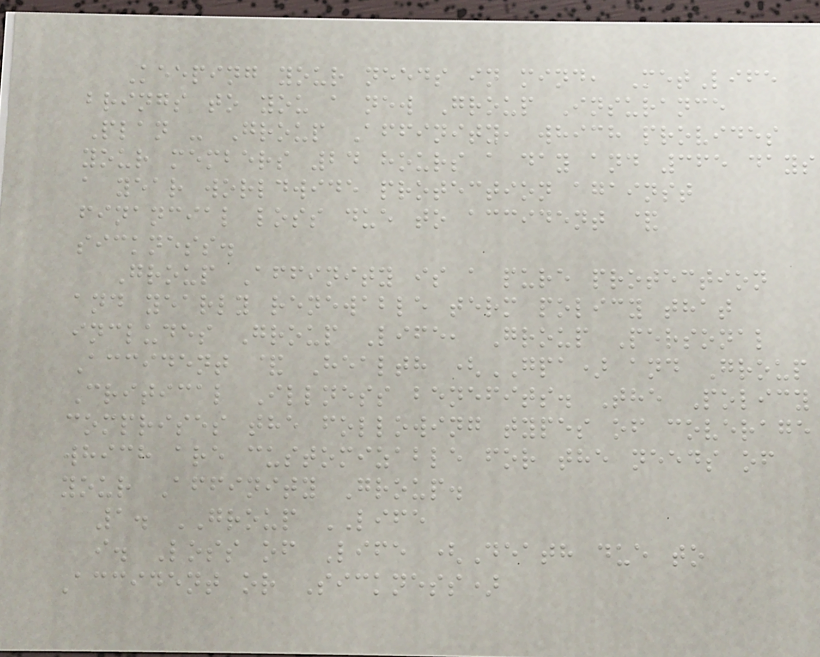Keeping your needs in mind, MetLife
brings to you a new Group Insurance
Plan - Group Affinity, which provides
your members 24 hours a day and 365 days
a year worldwide protection against
financial loss due to accident &
sickness.
Group Affinity is a pure protection
and yearly renewable term policy that
includes Group Life, Group Personal
Accident & Health (GPA) and Group
Critical Illness benefits. The Policy
comprises the following types of coverage
which are customizable for the needs of
your Affinity Group.
1. GROUP LIFE
i. Loss of Life (Death due to
Accident or Sickness)
